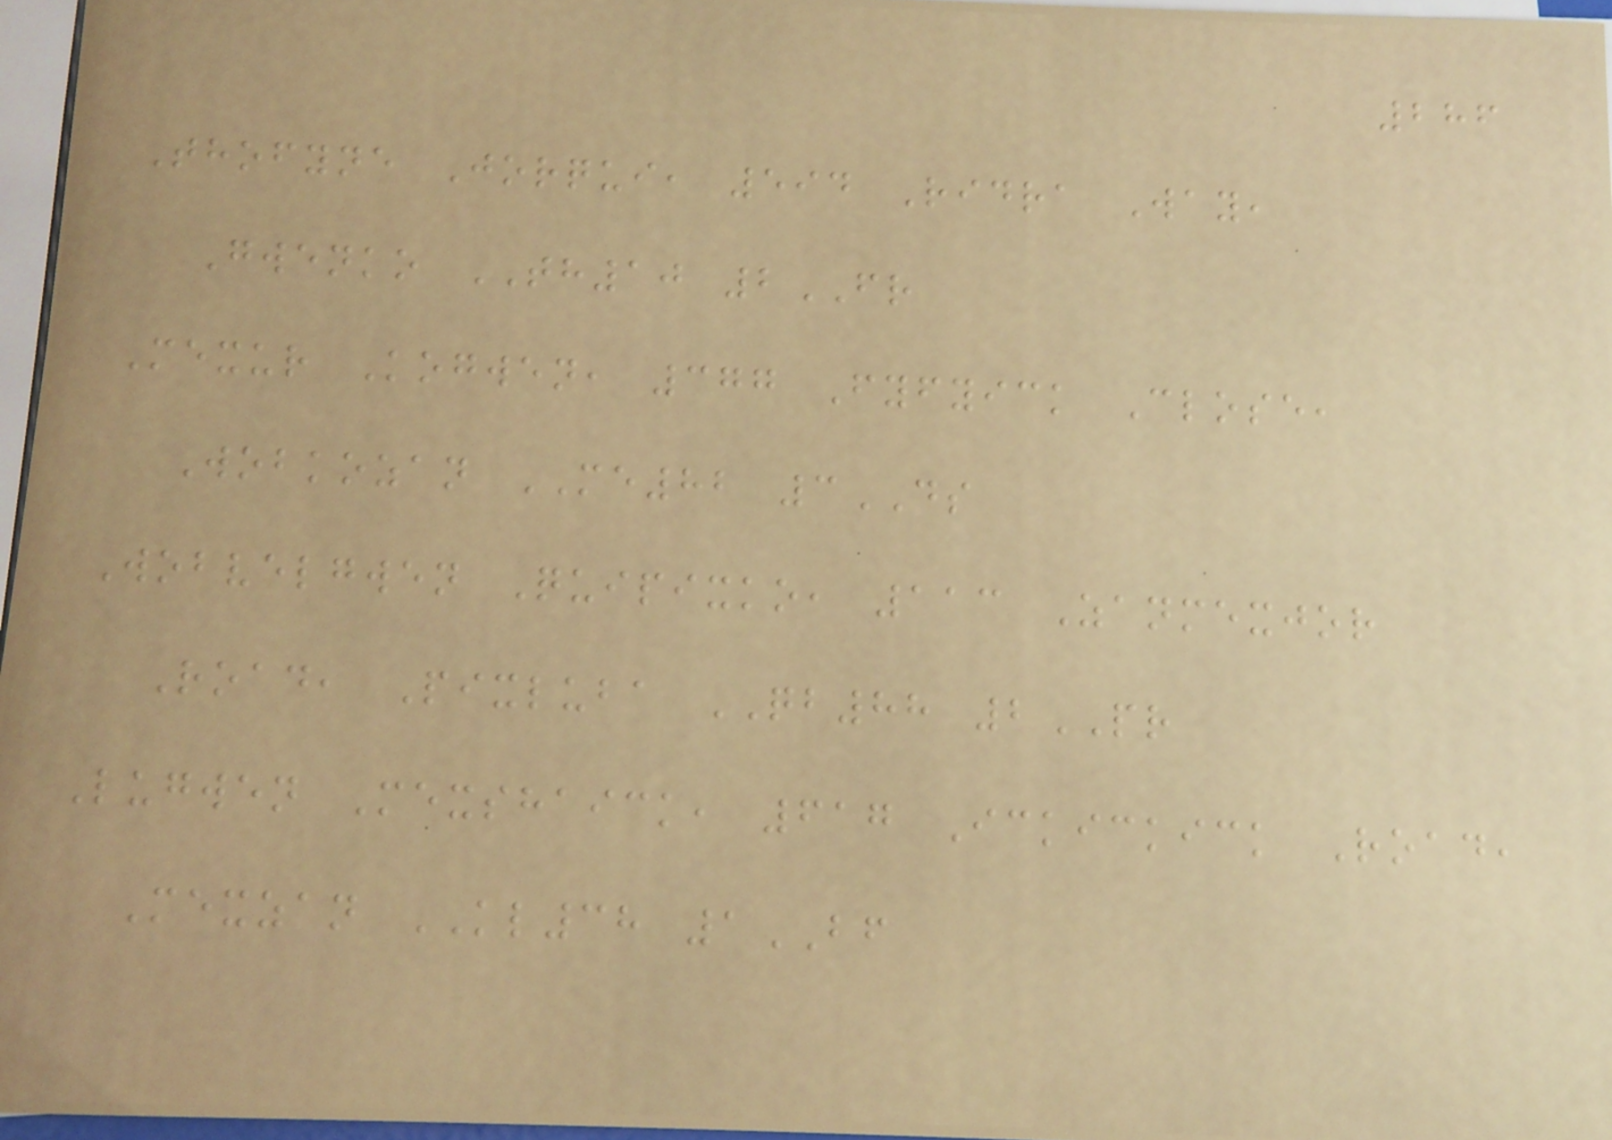286
Thofyne Jorqui, 594 Ridra Way,
Gwenko TH10 2FR
Mexur Kogwen, 377 Fyfyick Close,
Wobkozan ME82 3DS
Wobvelgwen Quipixko, 113 Zanmexjor
Road, Pixluba QB88 2PR
Lugwen Mexshaick, 617 Ickickick Road,
Mexzan KL38 1BF
